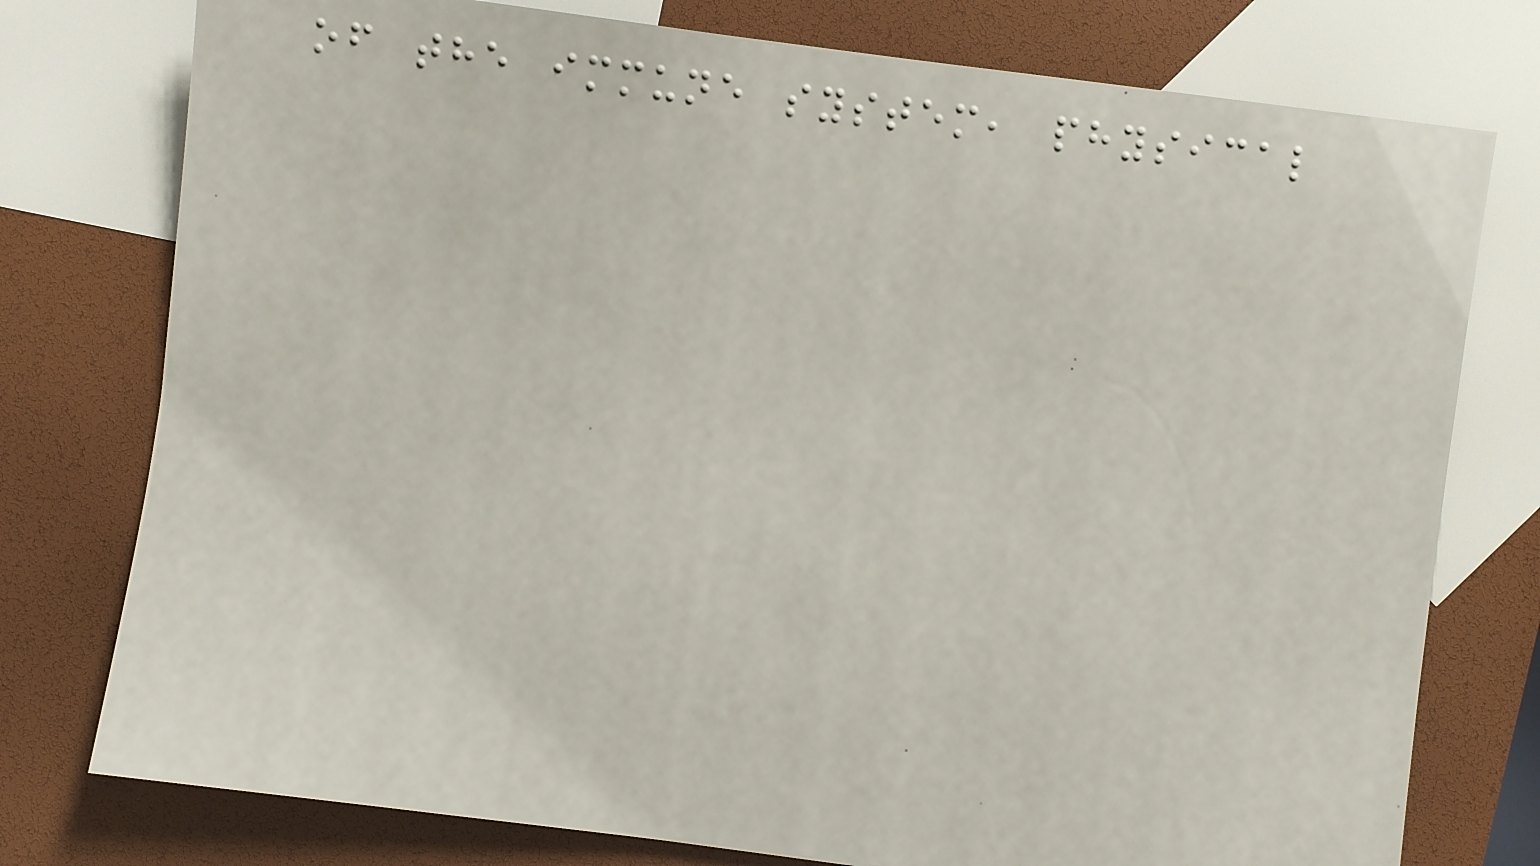of the immune system, physical
